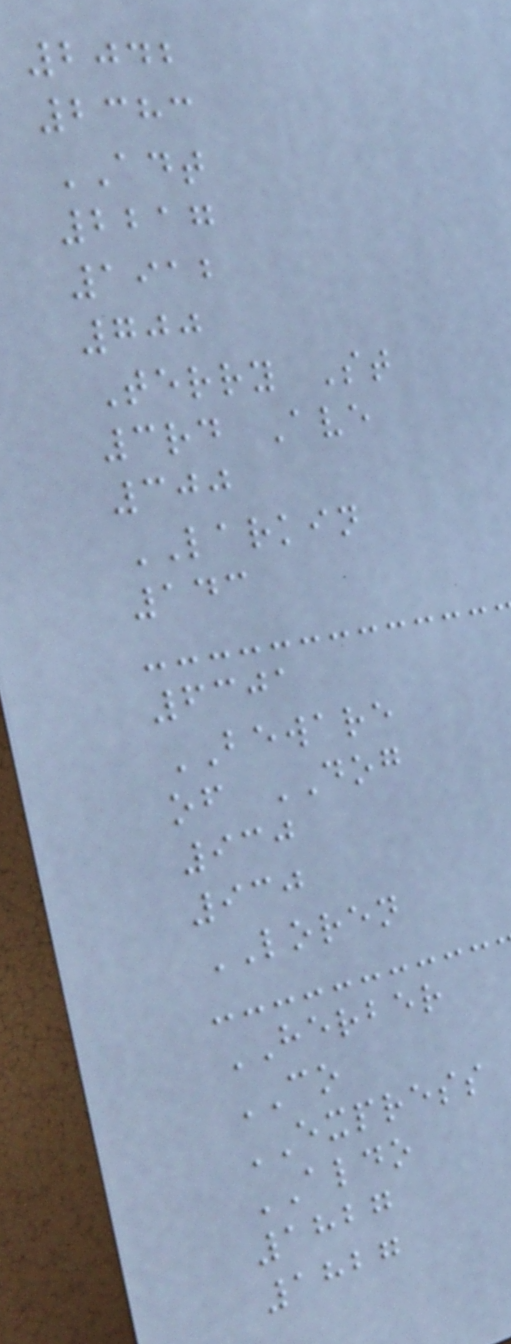2042
2383
ADT
2217
1912
700
Terry St
3rd Ave
300
LARKIN
143
6301
BEWARE
of DOG
930
930
LOREN
HERBER
CO
EXPRESS
ALDO
1827
1827
